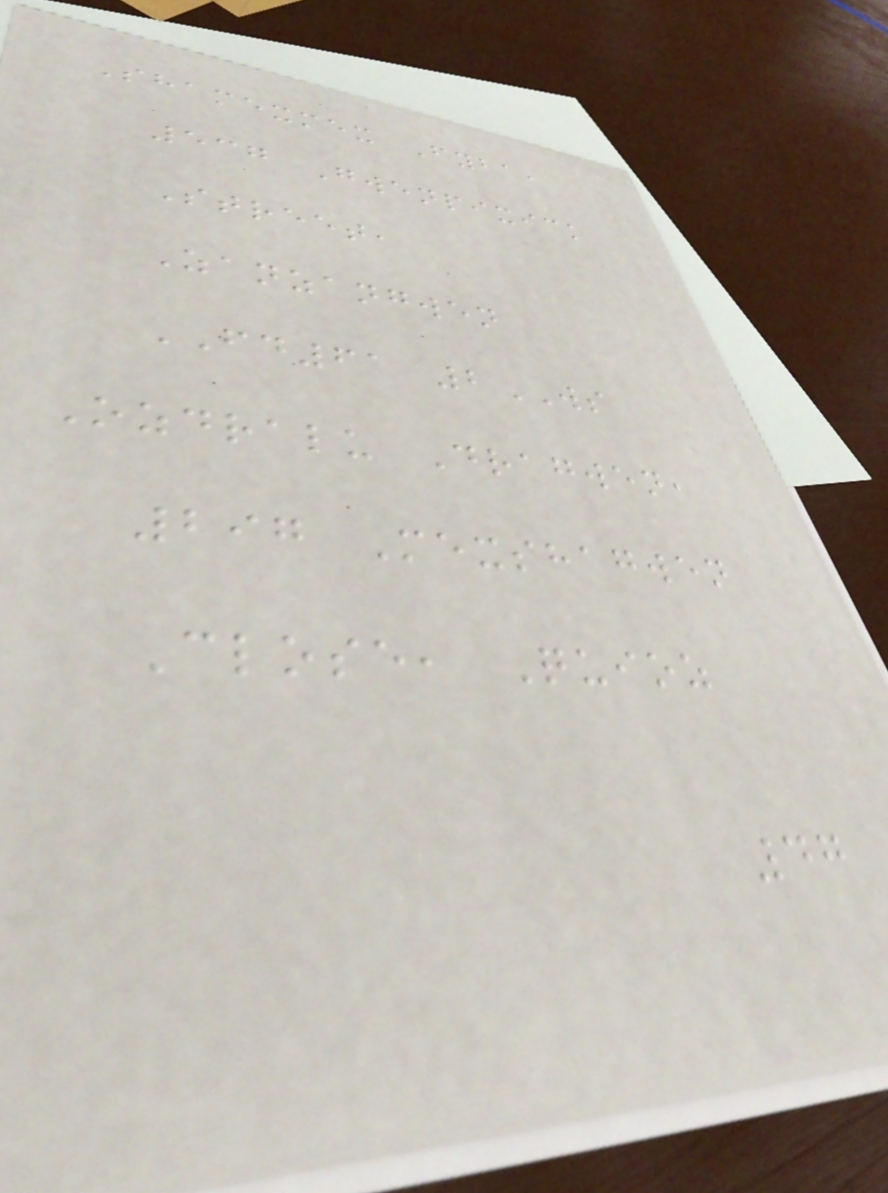Shamexmex Fyba,
537 Gwenpixick
Street,
Zanzangwen
FD61 2WS
Ozdralu Dragwen,
297 Mexshagwen
Close, Quioz
47
